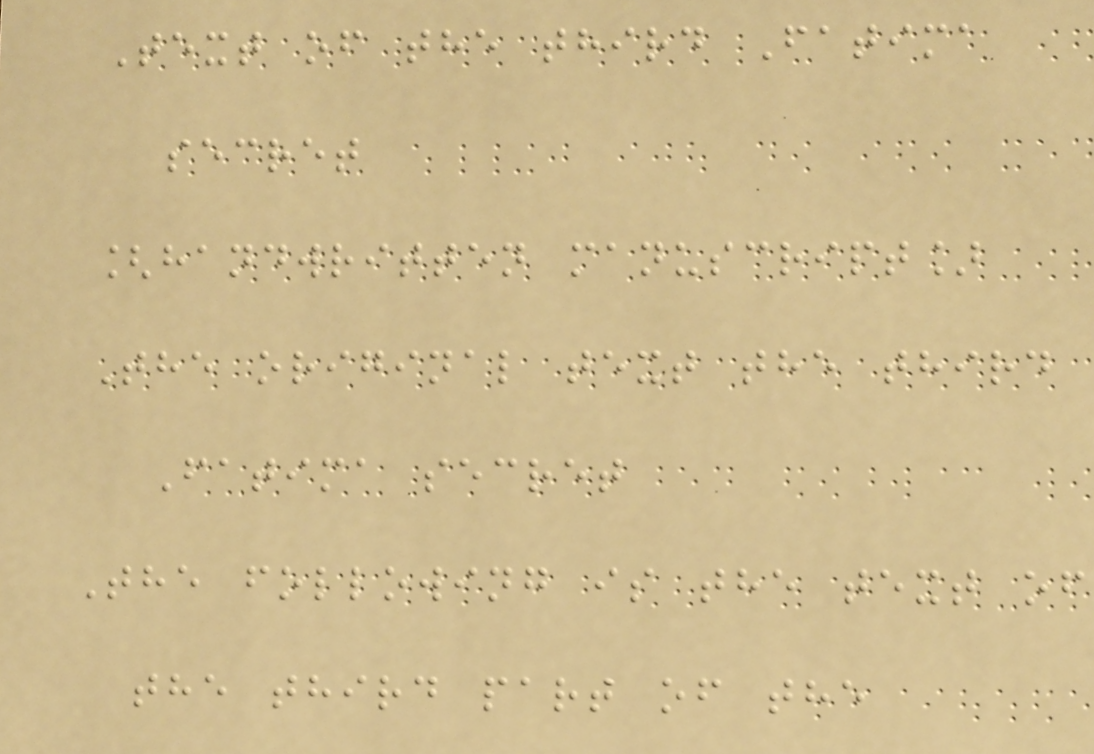Text of the third Fatima
secret
[handwritten manuscript]
The original text the third
Fatima secret
The following is the text of
the third part of the
